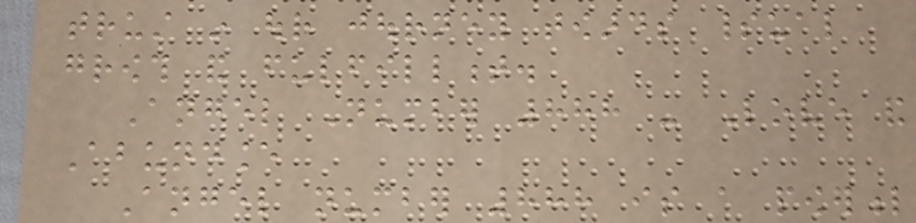trust in our journey towards spiritual
growth and fulfillment.
Angel Number 888 - Love and
Abundance
Angel number 888 is a powerful
